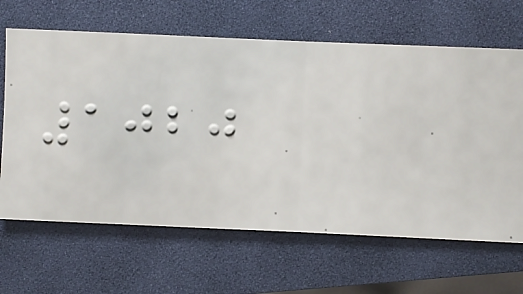1020
